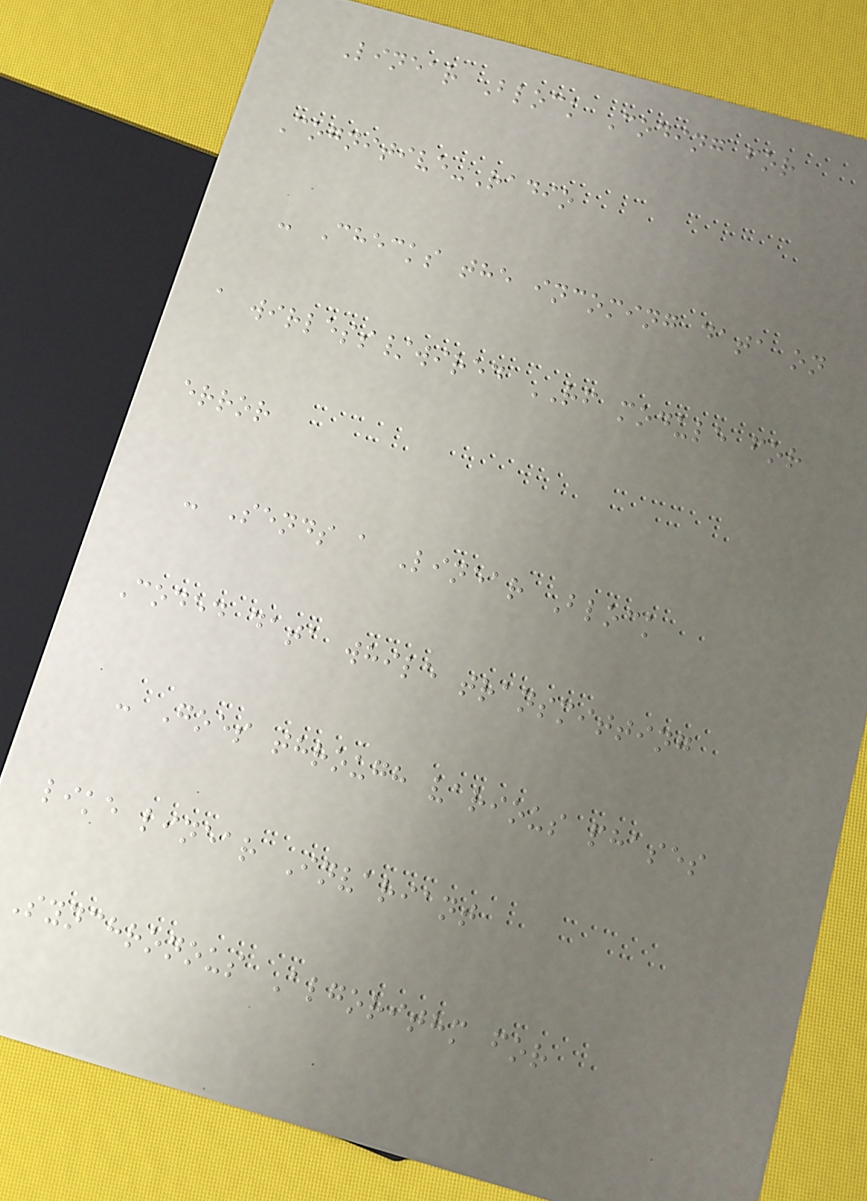Linear Block Coding for
Cognitive-Radio
- Checks the incoming data on
a wirless/wired RF module for
error
- Sends a Linear Block
Coded data while transmitting
- Goes through various phases
like linear Invariant
Synchronous Algorithm for
